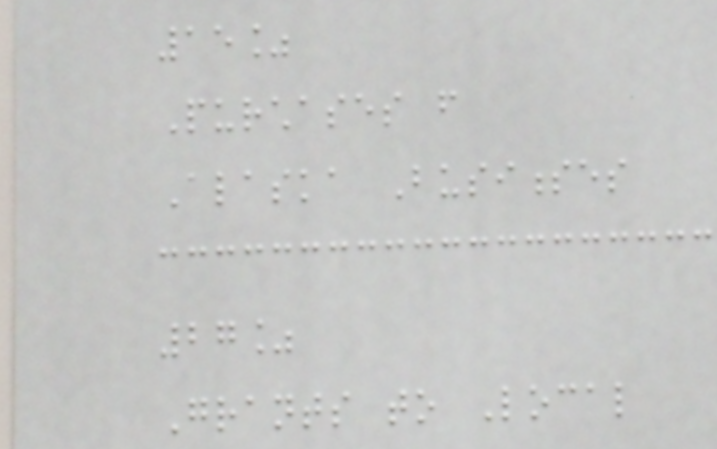15%
Purchases from
Alaska Businesses
27%
Grants to Local
